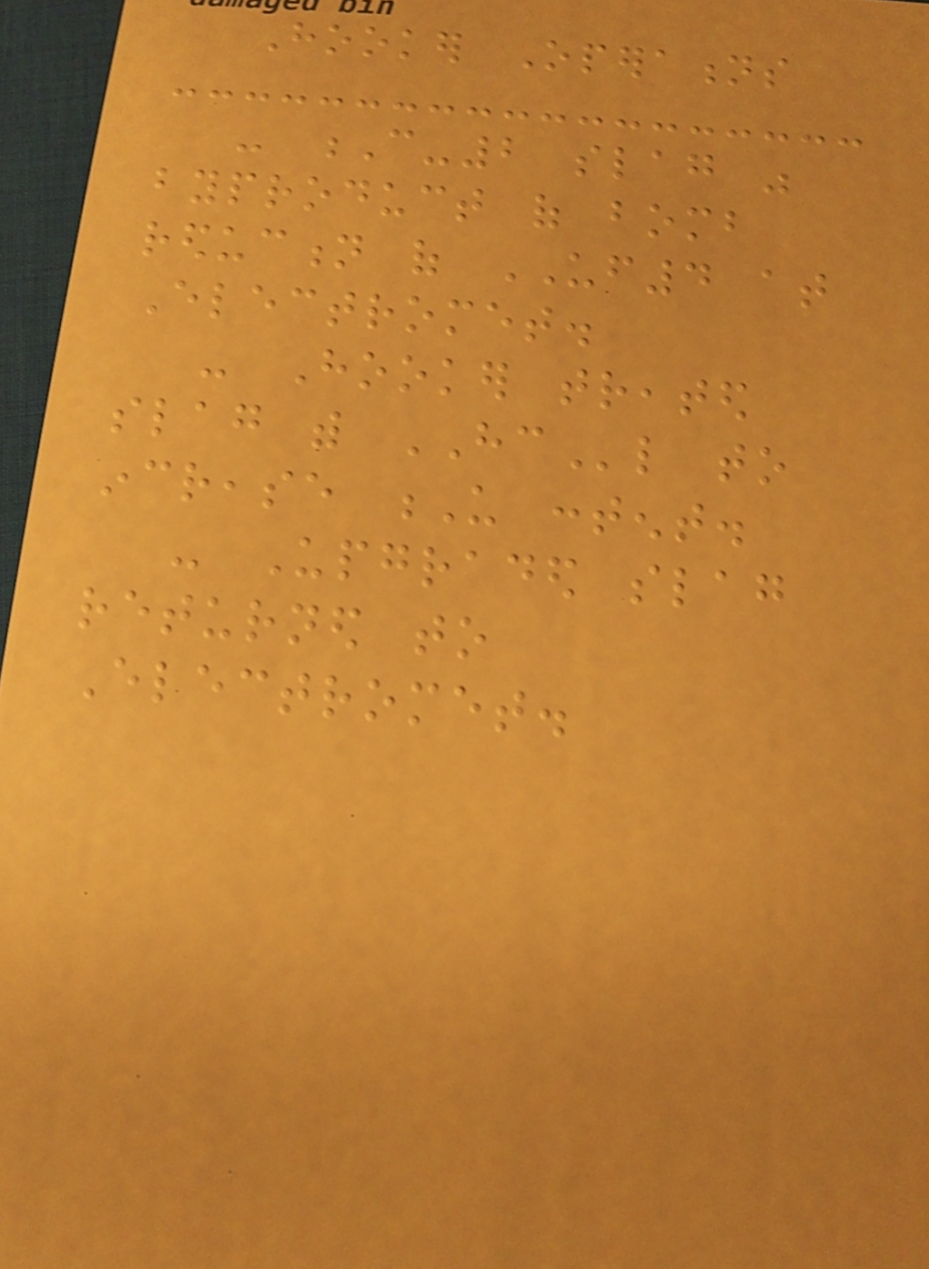Hooker Operations
- C-2 slag was
byproduct of bomb
reduction of UF4 at
Electromet.
- Hooker treated
slag with HCl to
increase U content.
- Upgraded slag
returned to
Electromet.
